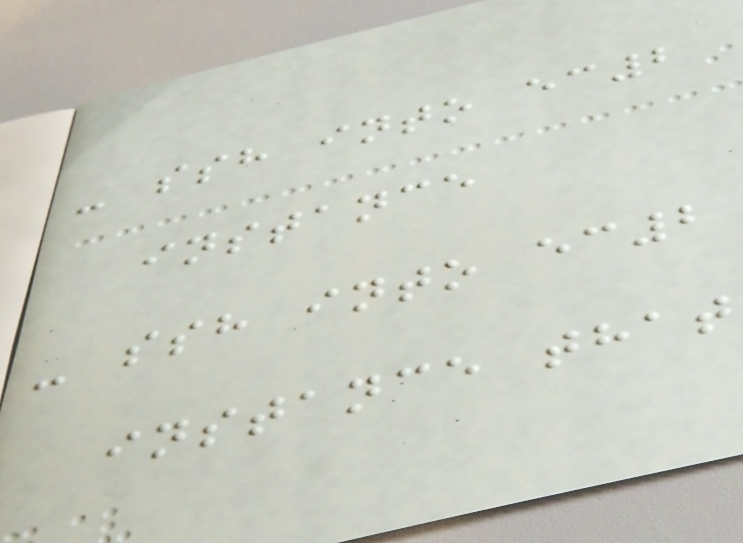- ssh into ec2
instance
- ssh into ec2
instance that
